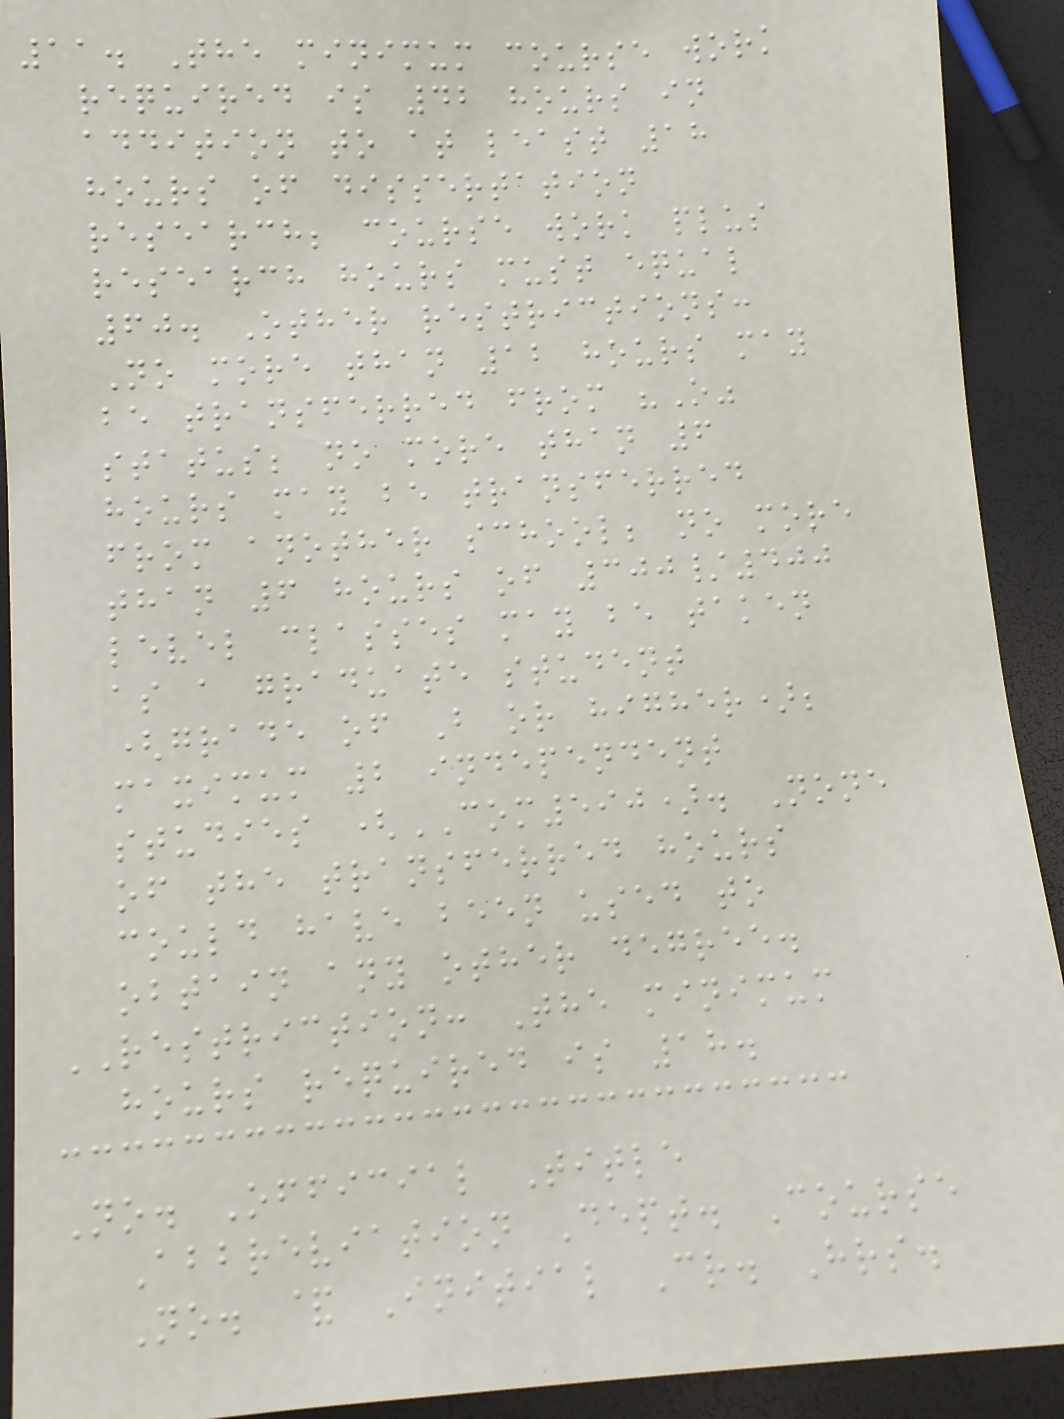11. The minimum course work
required is 42 hours in
addition to at least 18
hours of dissertation
research; course work plus
research hours must equal
60. Other restrictions:
No more than 12 hours may
be transferred from "O"
status; no more than 6
hours may be transferred
from another school; no more
than 6 hours of 300/400
level classes may be taken
as a graduate student
(grade of B or higher);
maximum 2 independent
studies (COM590). None
of the transferred hours
could have been used to
obtain any other degree.
RESTRICTION: The minimum
hours required is 18.
No. Official Title
Abbreviation Dept. Course
No. & Initial Cr. Hrs.
